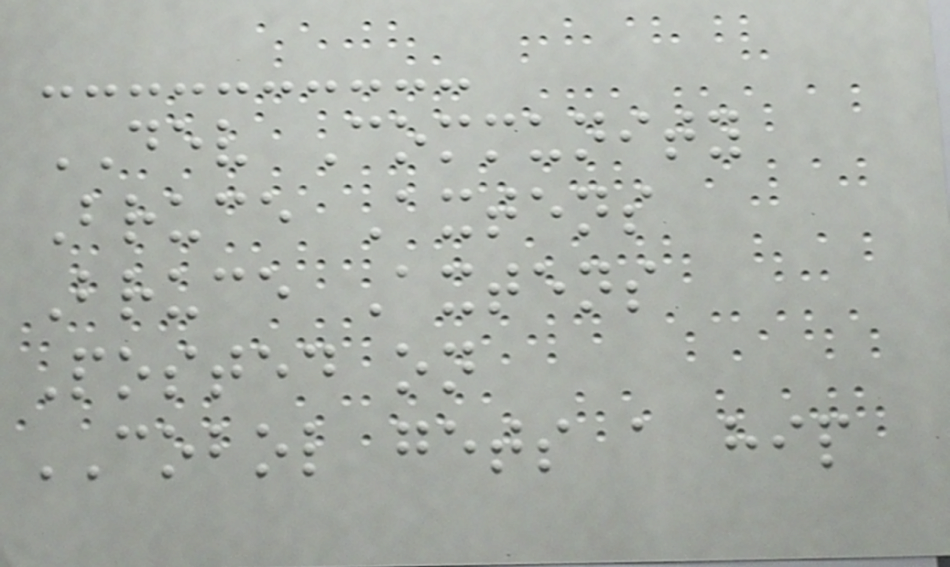DEV Community
Bruce Axtens
Bruce Axtens
Posted on
COBOL gets a hip
